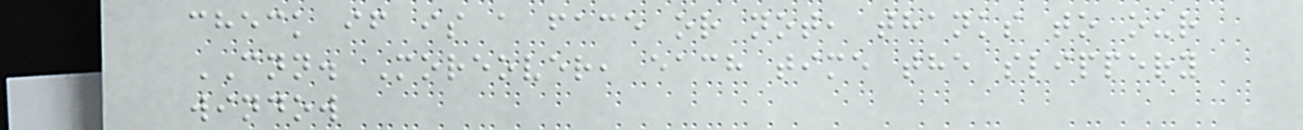check if is a face or not, thanks to our
CNN. Moreover, each time the slippery
window
